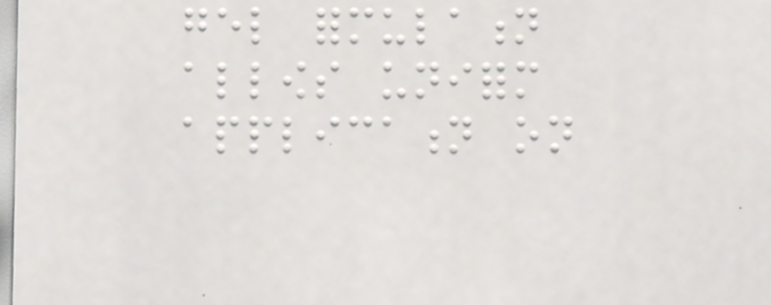gel formulation
allows uniform
application on
